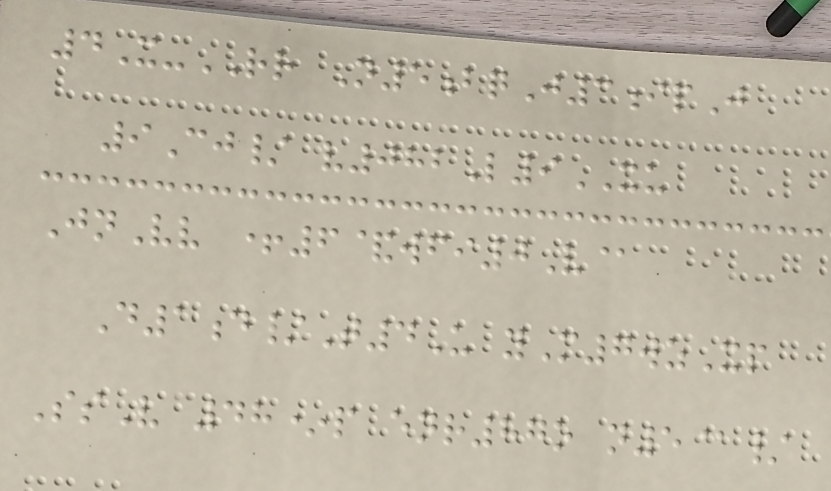4X-RR N5bqJ3ipJ
9Cj/ v082L9XU
JnVv +6&wfi0V@
D1d/T4U yM7wzXp
SsV 48*p enr87o n5@/
